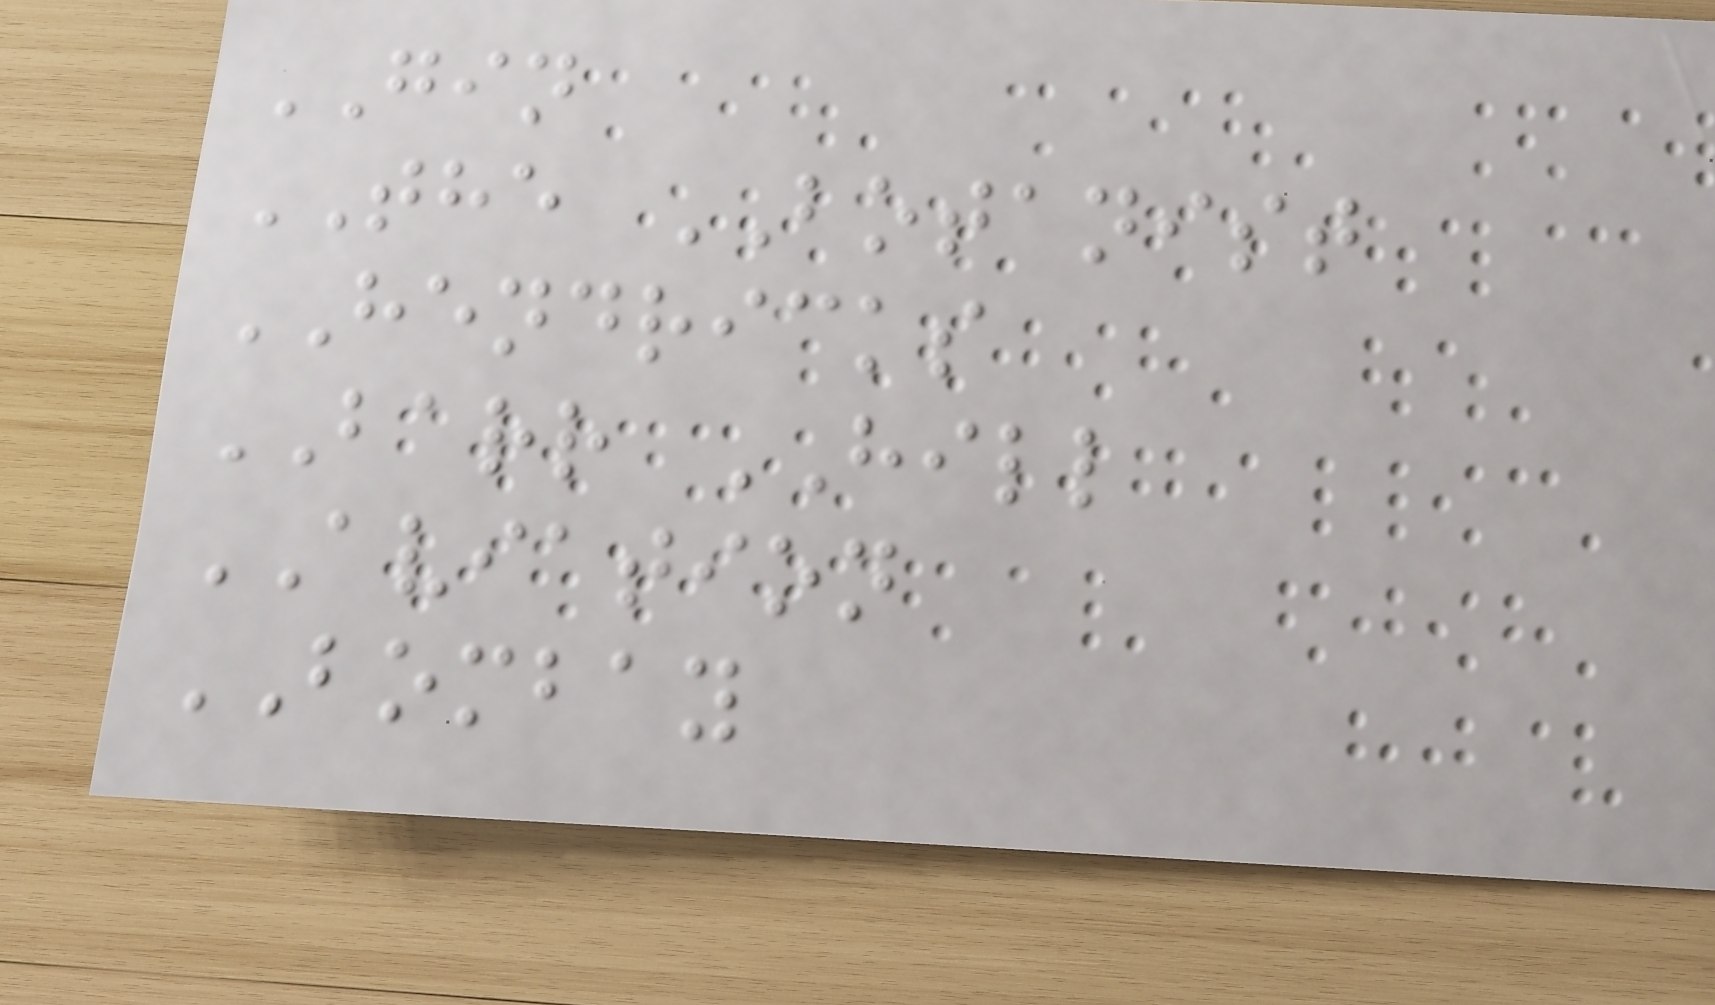GIN
THE BOTANIST
HENDRICKS
BARR HILL
AVIATION
BOMBAY
